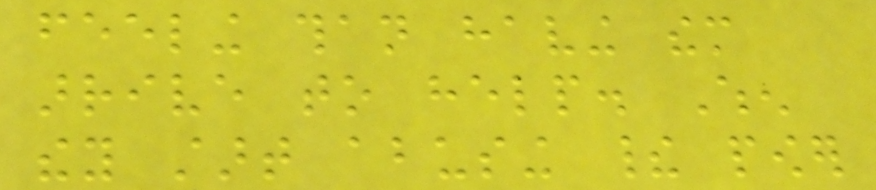feeling than having them
arrive to help. When
they start abusing their power
